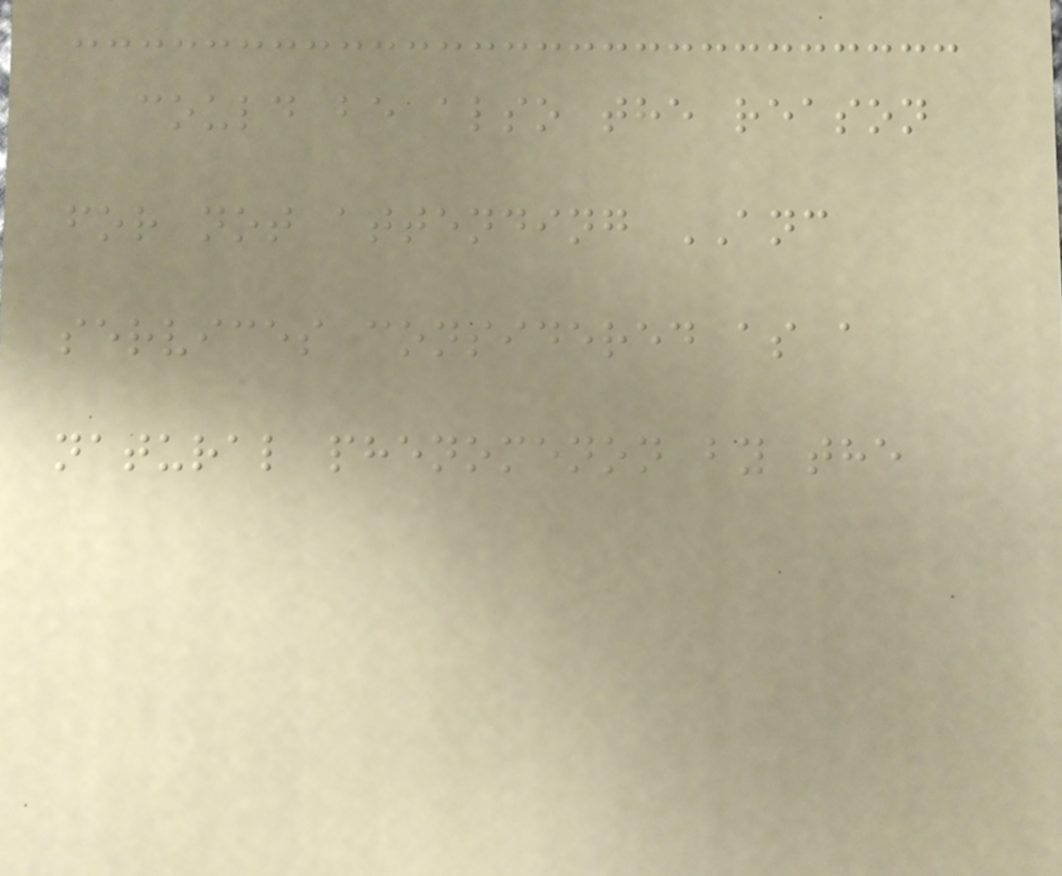could be also the reason
for not attending ANC
services considered as a
natural phenomenon by the
